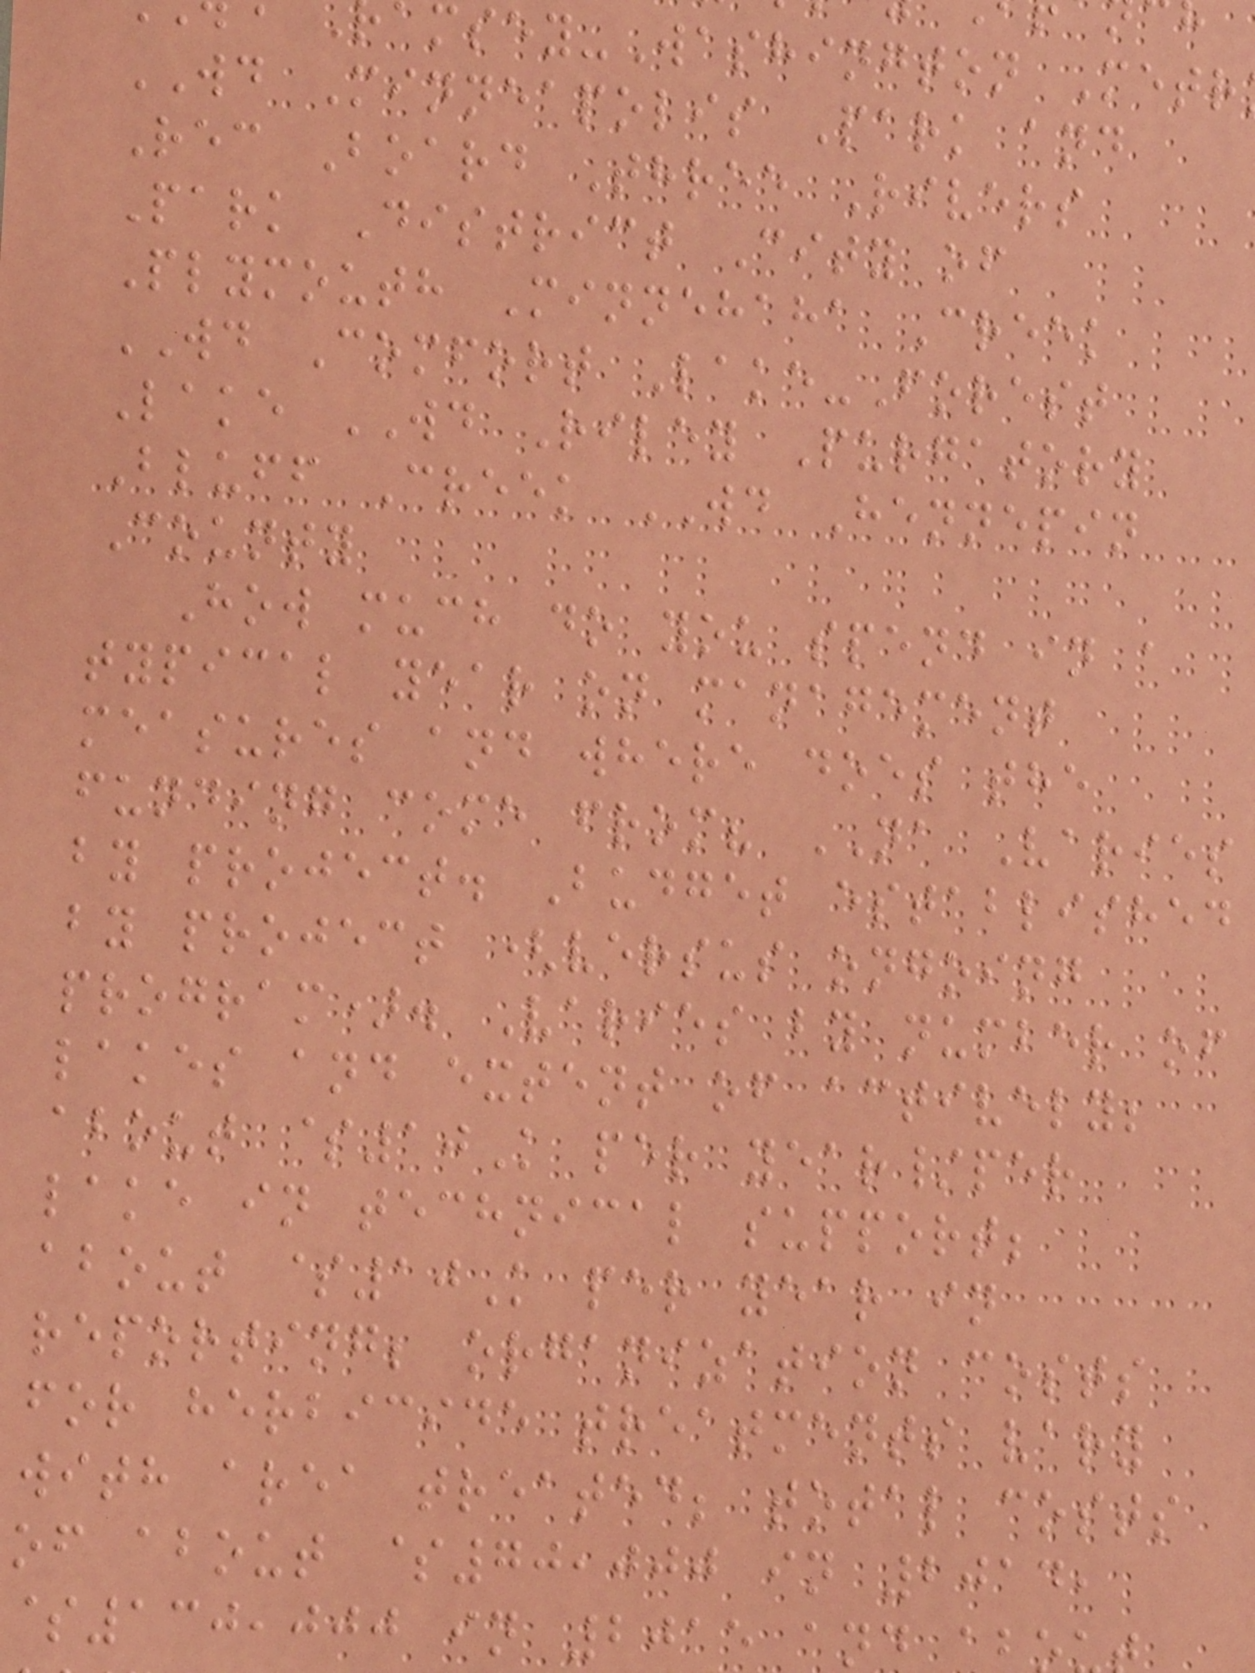msey-Washington Metr
WD Minneapolis Park and
Rec Board Three Rivers
Park District City of
Plymouth Minnehaha Creek
WD Comfort Lake-Forest
Lake WD Riley Purgatory
Bluff Creek WD Hennepin
County
How much do you spend in a
typical year on management
measures and where does the
funding come from? NA Varies
by project. Budget established
by project (versus ongoing
program). Varies by number of
lakes and extent of actively;
about $10K per year/per
lake in technical support;
about $10K per year in
reporting; organization costs
for herbicide treatments vary
with area treated; total costs
of about $70,000 in 2014,
$130,000 in 2015 and a
